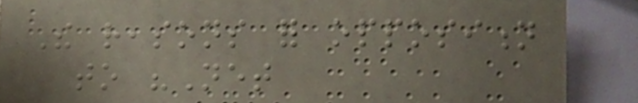The reasons for opposition
to "Net
